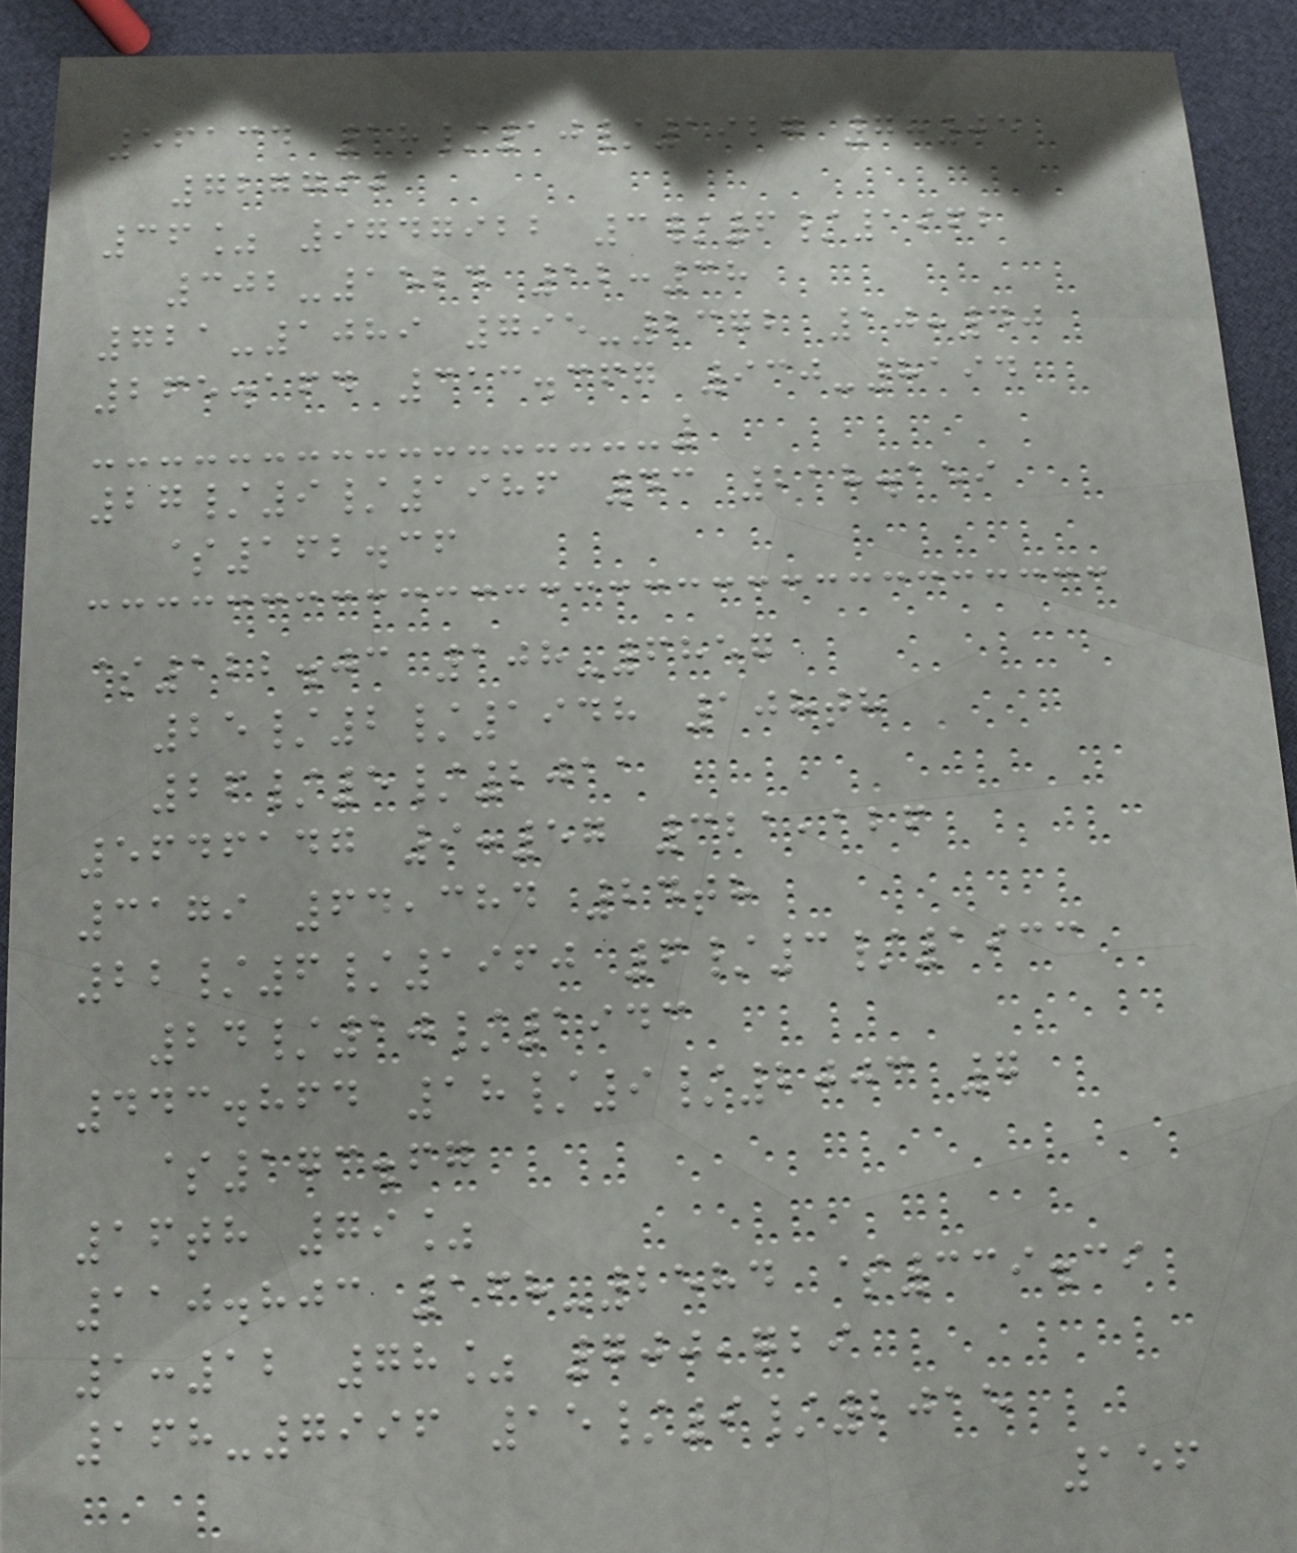56134 18/10/1927 7:05
727790
36% 9747922 3/6/1962
302-1524 12:38
721-1089 795-2372 10:40
265.164 313.367 930-8194
27/9/1986 43 218.159
$162.36
$122.03 108-6857
25/2/1948 108th
26/5/2011
5646147 9:57 321,126
3179 64,384 24th
22/6/1960 6/3/1933
24/10/1943
443.864 18/9/2003 7
$173.67
16th 79%
110.803 168-2584 $339.39
1:12 78% 700,729
168-7996 15/9/2015
156
